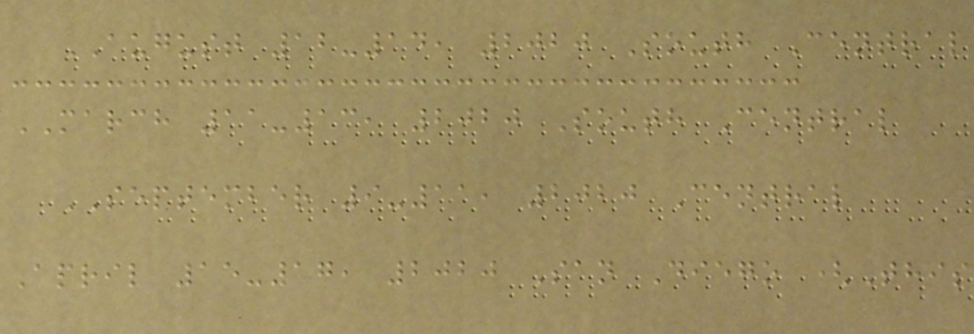AUGUST 12-14, 2020 South Central
MARCH 11-13, 2020 South Central
SEPTEMBER 9-11, 2020 Central
April 15-17, 2020 San Diego (This
